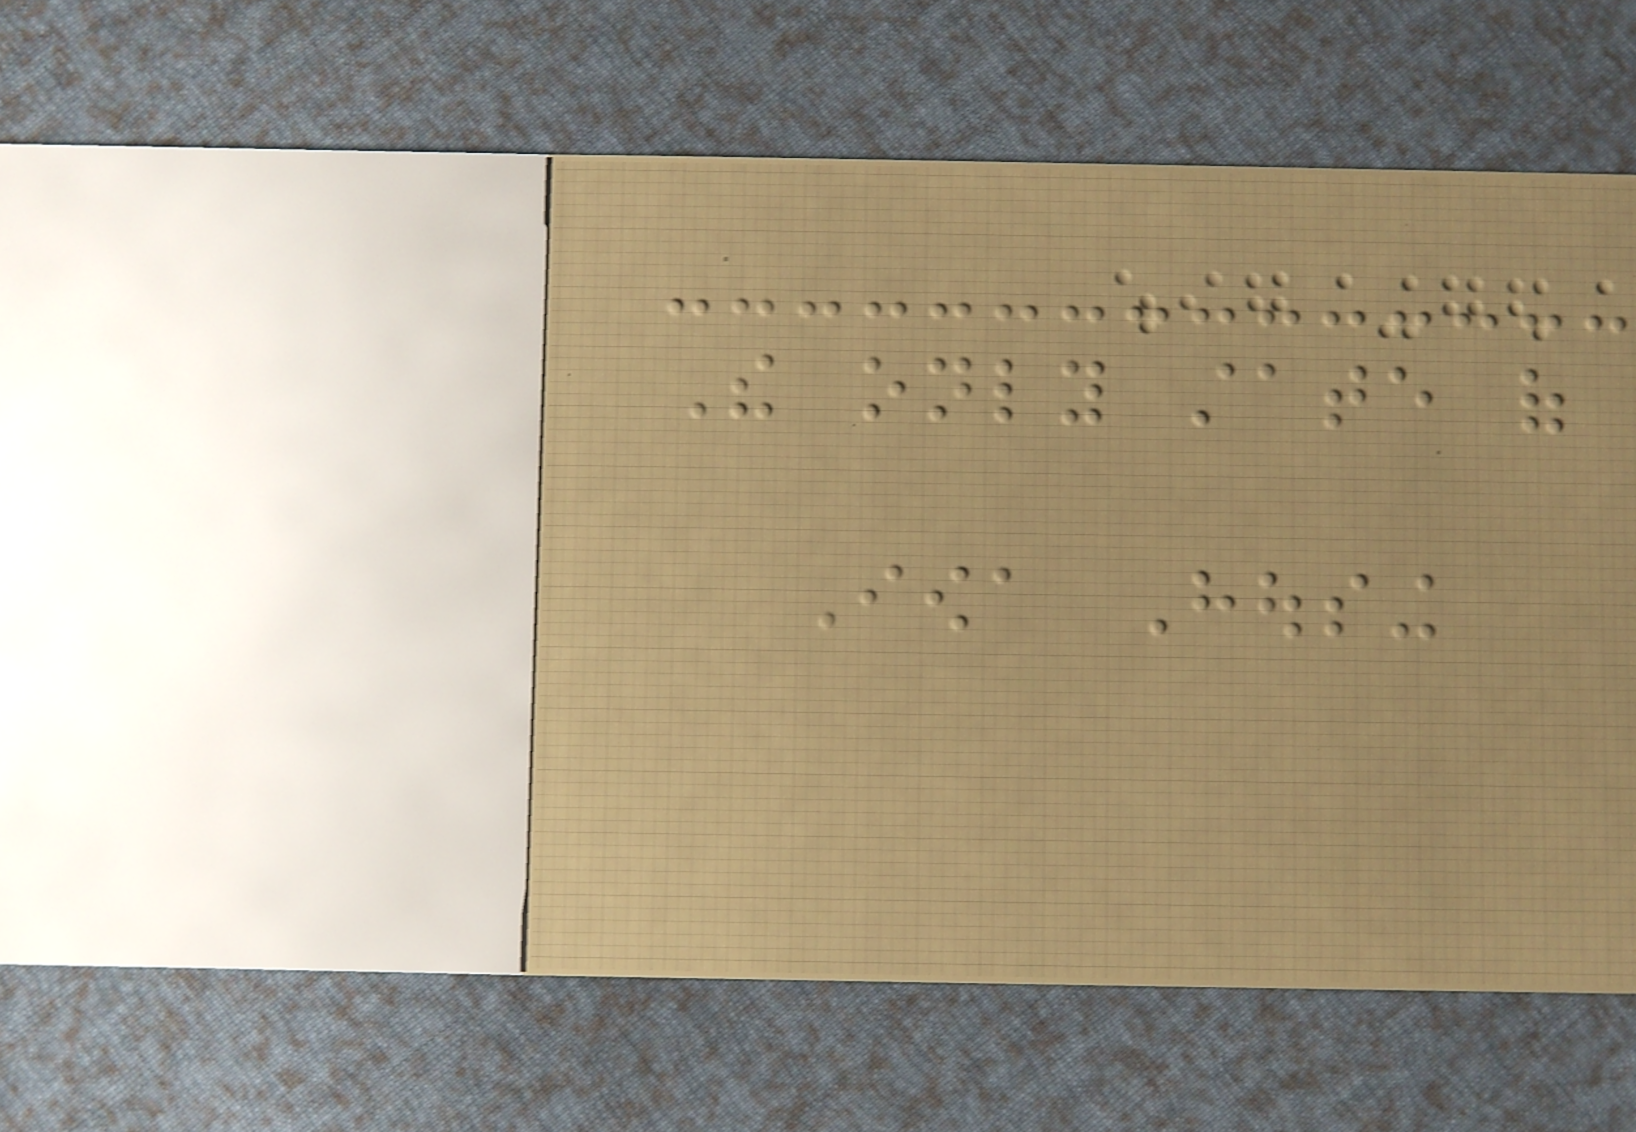The only state of
Iowa Housing
